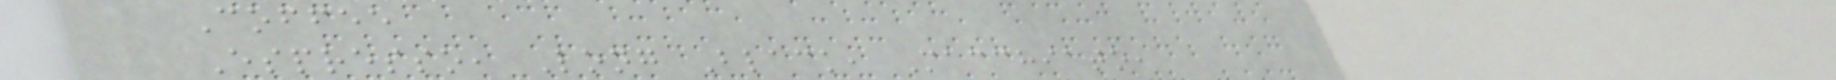Coffee
Espresso, Long Black, Macchiato,
